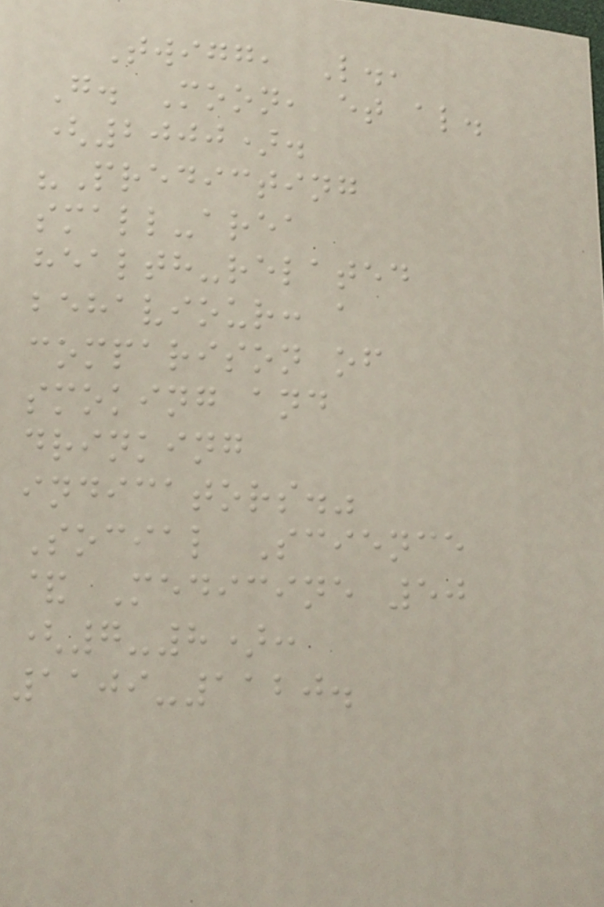Twigg, L.,
G. Moon, et al.
(2000).
"Predicting
small-area
health-related
behaviour: a
comparison of
smoking and
drinking
indicators."
Social Science
& Medicine 50
(7-8):
1109-1120.
